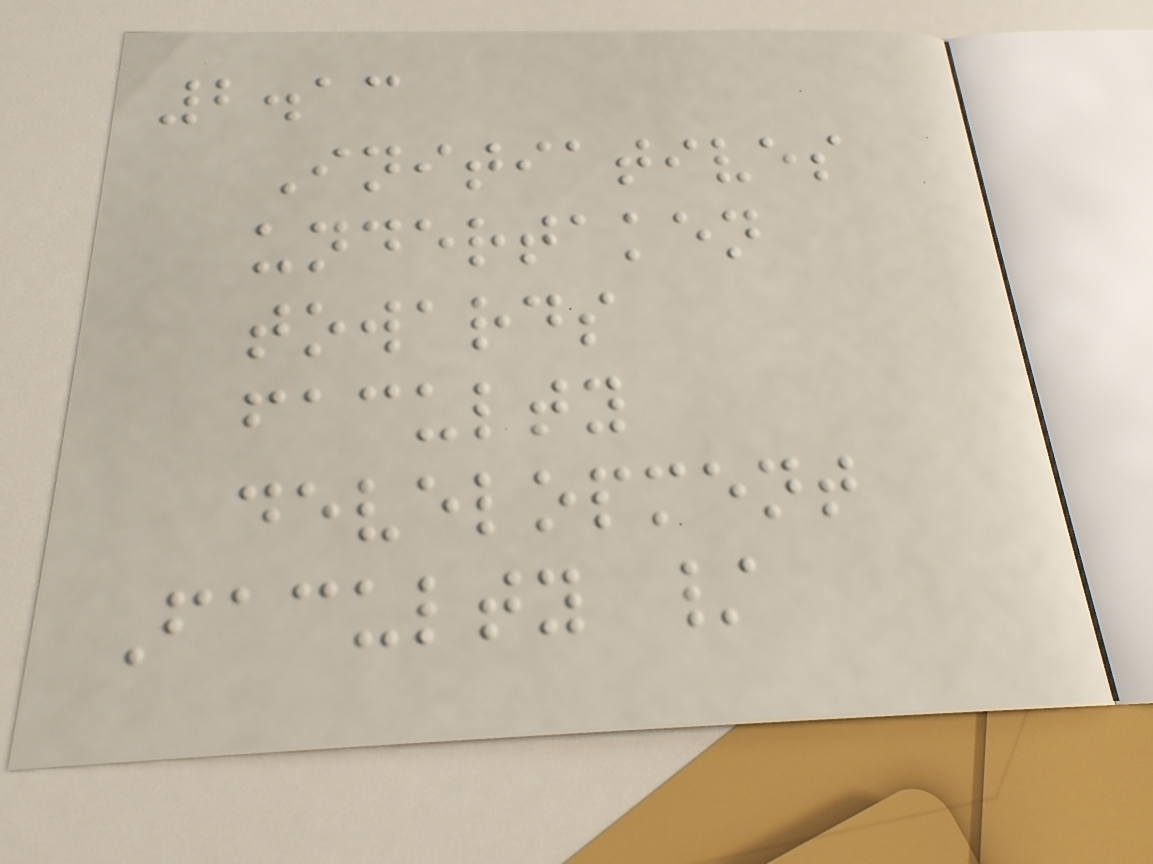2.13
Initiatives
undertaken
towards
faculty
development
Faculty /
